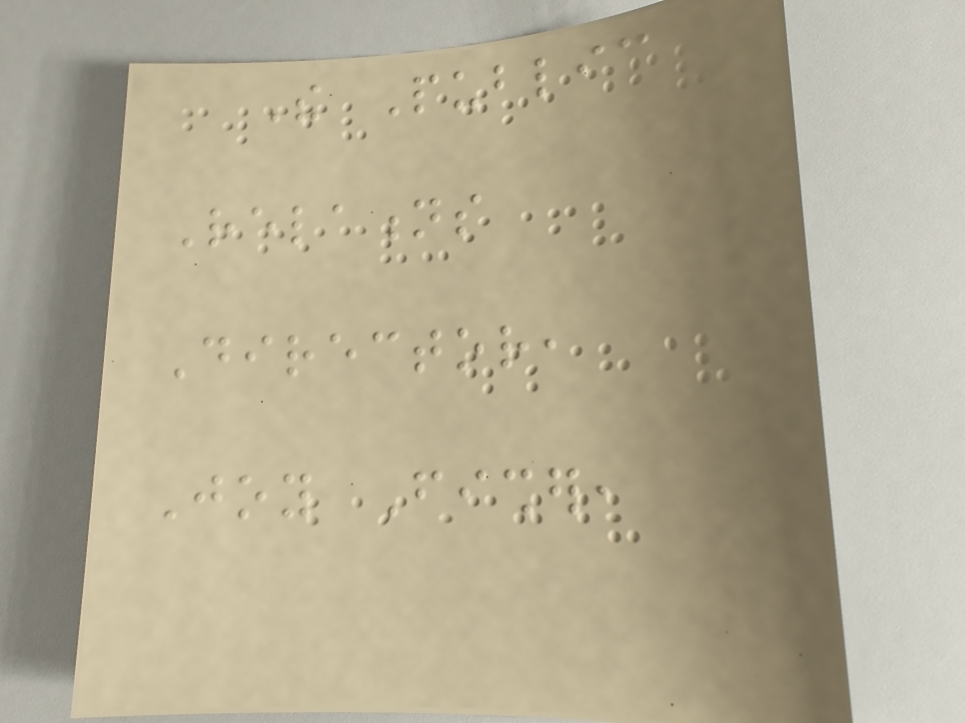The Public
Relations
Director,
Joy Fisher,
